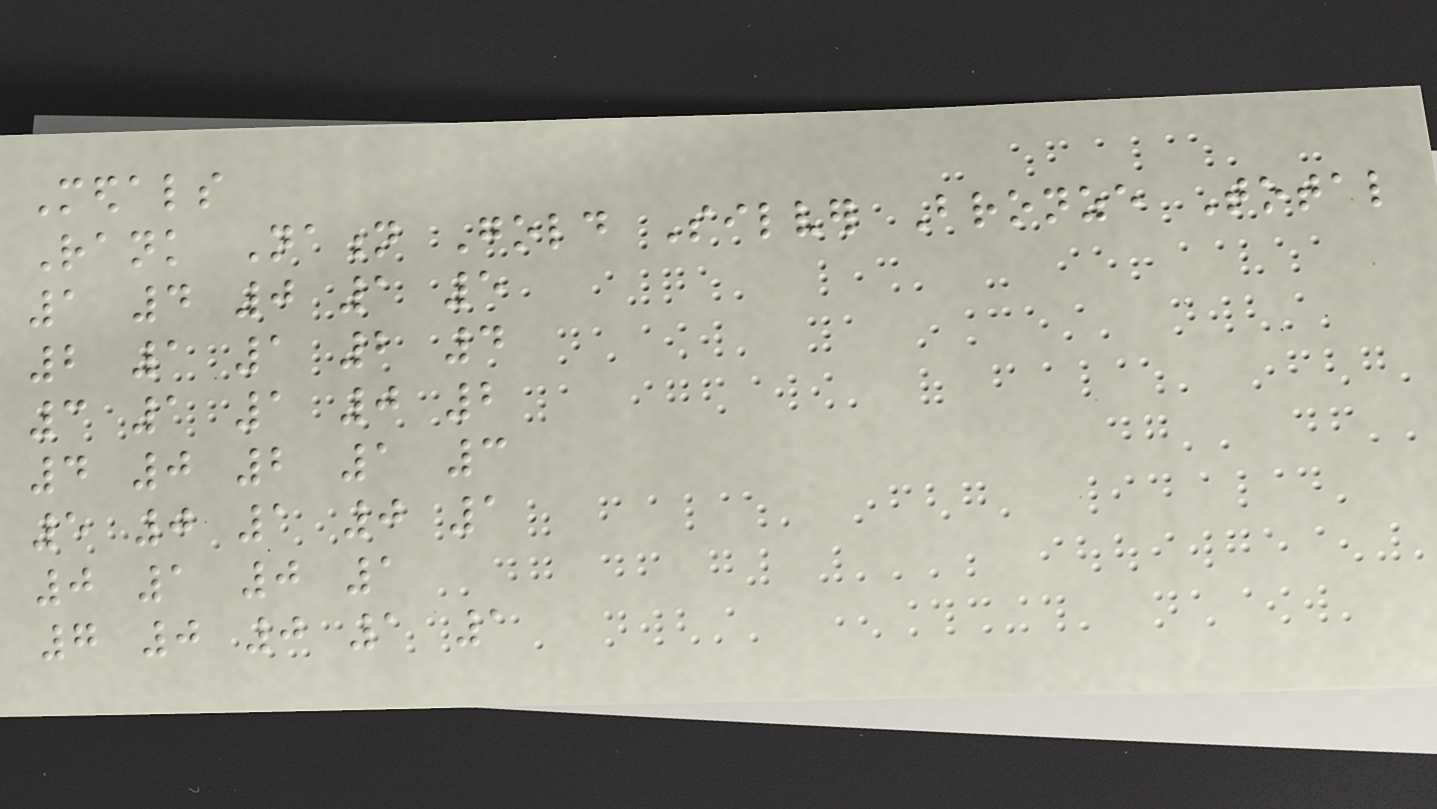Medals
Rank Nation Gold Silver Bronze Total
1 4 0 1 5
2 1 1 2 4
3 1 1 0 2
4 0 2 1 3
5 0 1 0 1
0 1 0 1
7 0 0 1 1
